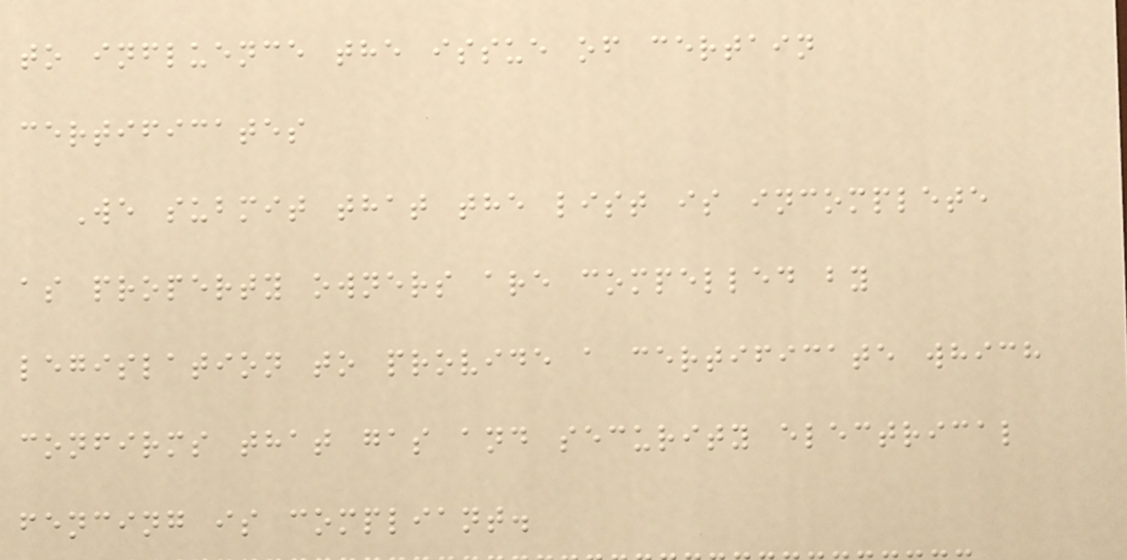to influence the issue of certain
certificates
We submit that the list is incomplete
as property owners are compelled by
legislation to provide a certificate which
confirms that gas and security electrical
fencing is compliant.
